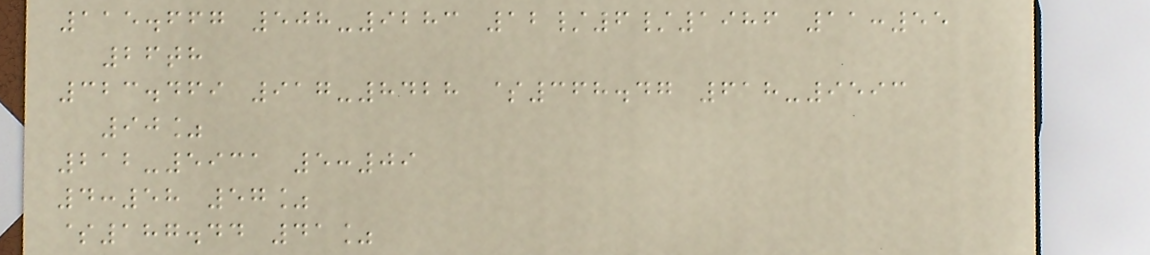115.667 508-9283 12/6/1986 11:55
26th
323.469 917-8428 $368.47 618-9593
90%
212-5931 5:09
4:58 57%
$187.44 41%
